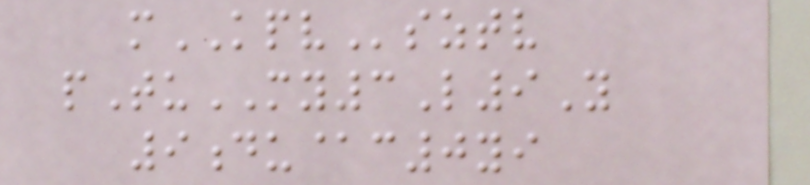mKPVsztv
pTuMY3L9Y
9du@c0yi
